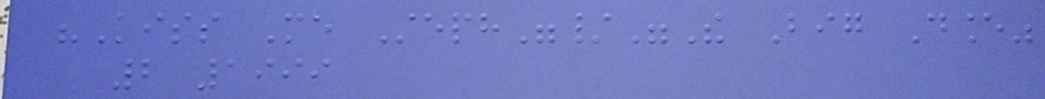"Kiss Me Steph"/"The Big Dance"
2 1999
